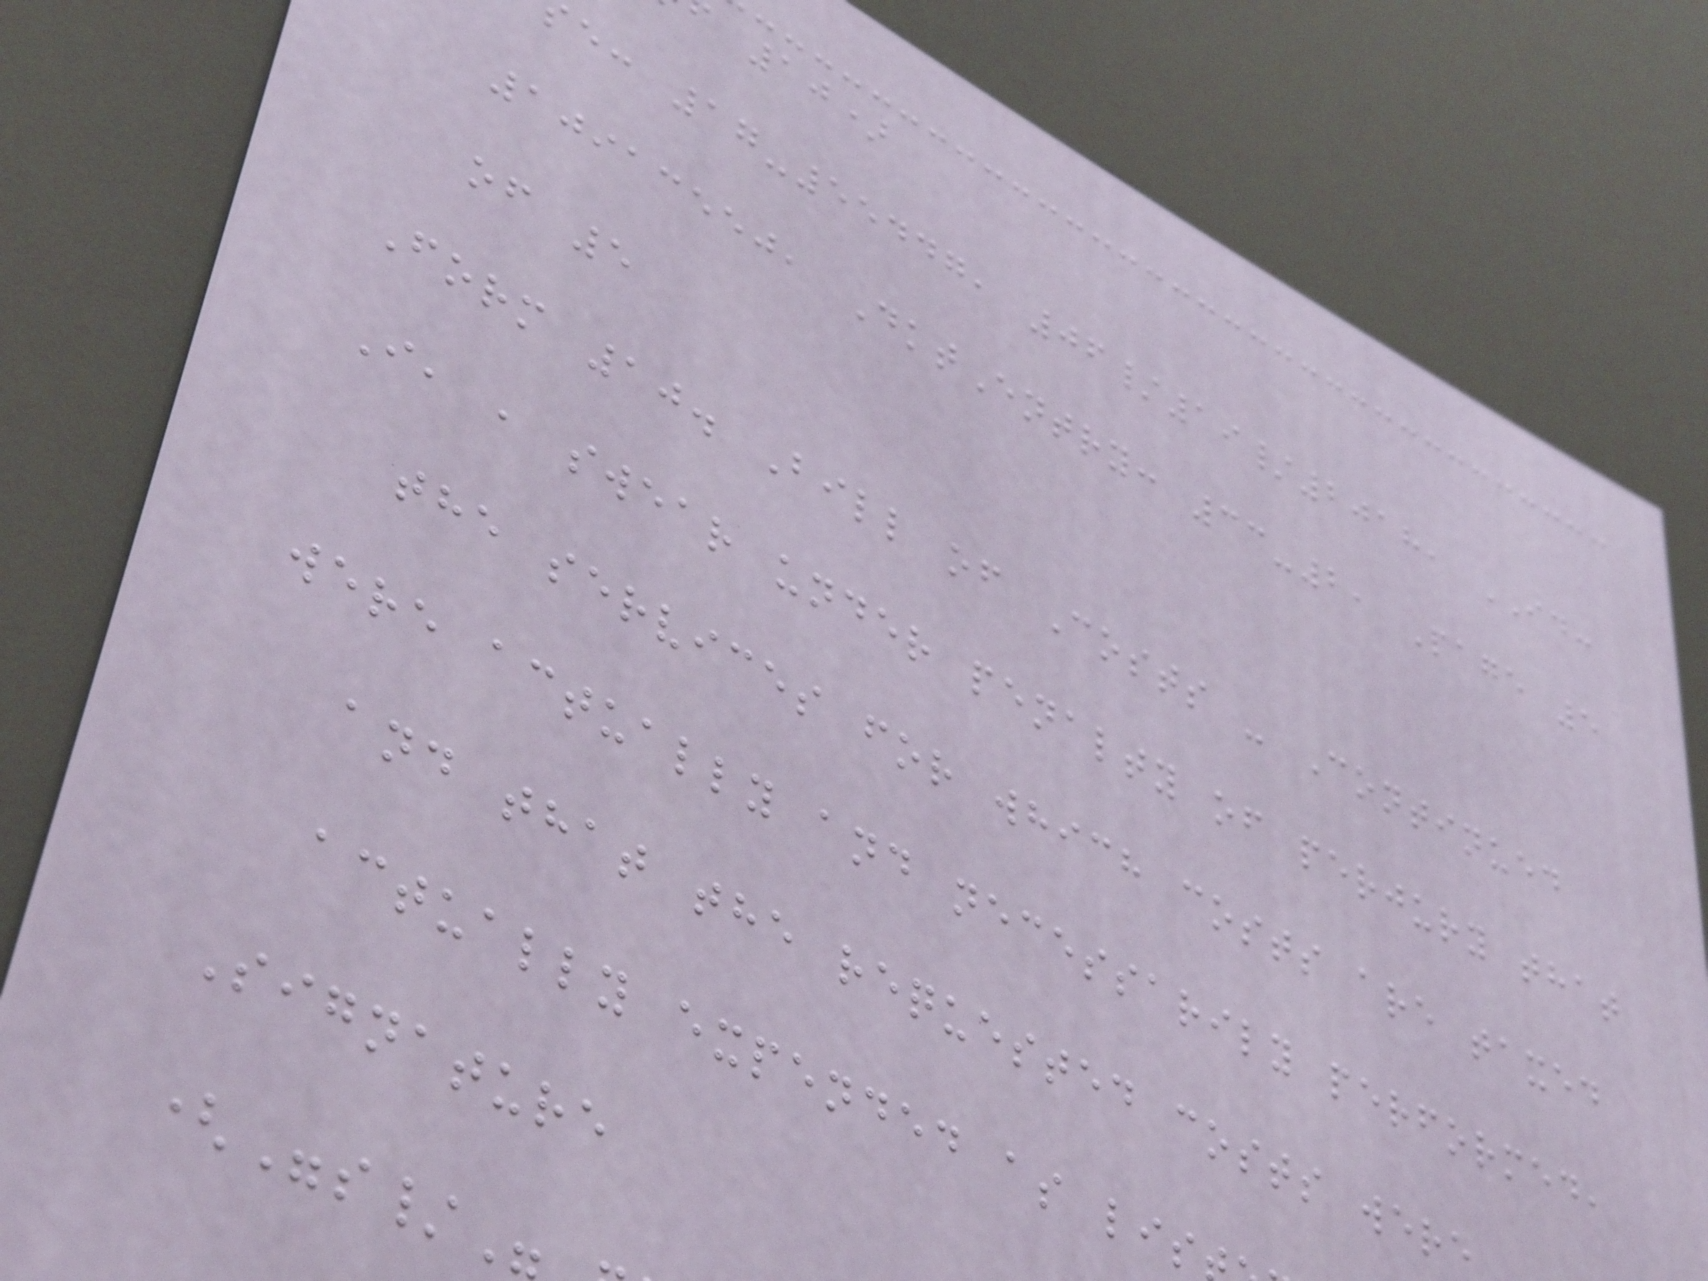10)
e: 17-55447, 06/19/2018, ID:
10913550, DktEntry: 33-2, Page 5
of 5
Form 10. Bill of Costs - Continued
I, , swear under penalty of perjury that
the services for which costs are taxed
were actually and necessarily performed,
and that the requested costs were
actually expended as lis
Signature
("s/"
